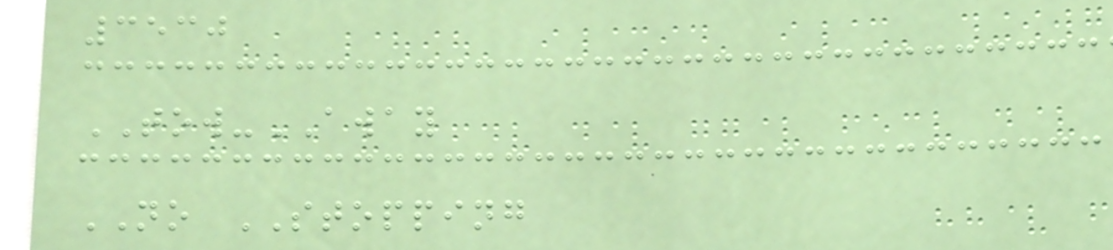3530
TOW-AWAY
NO STOPPING
